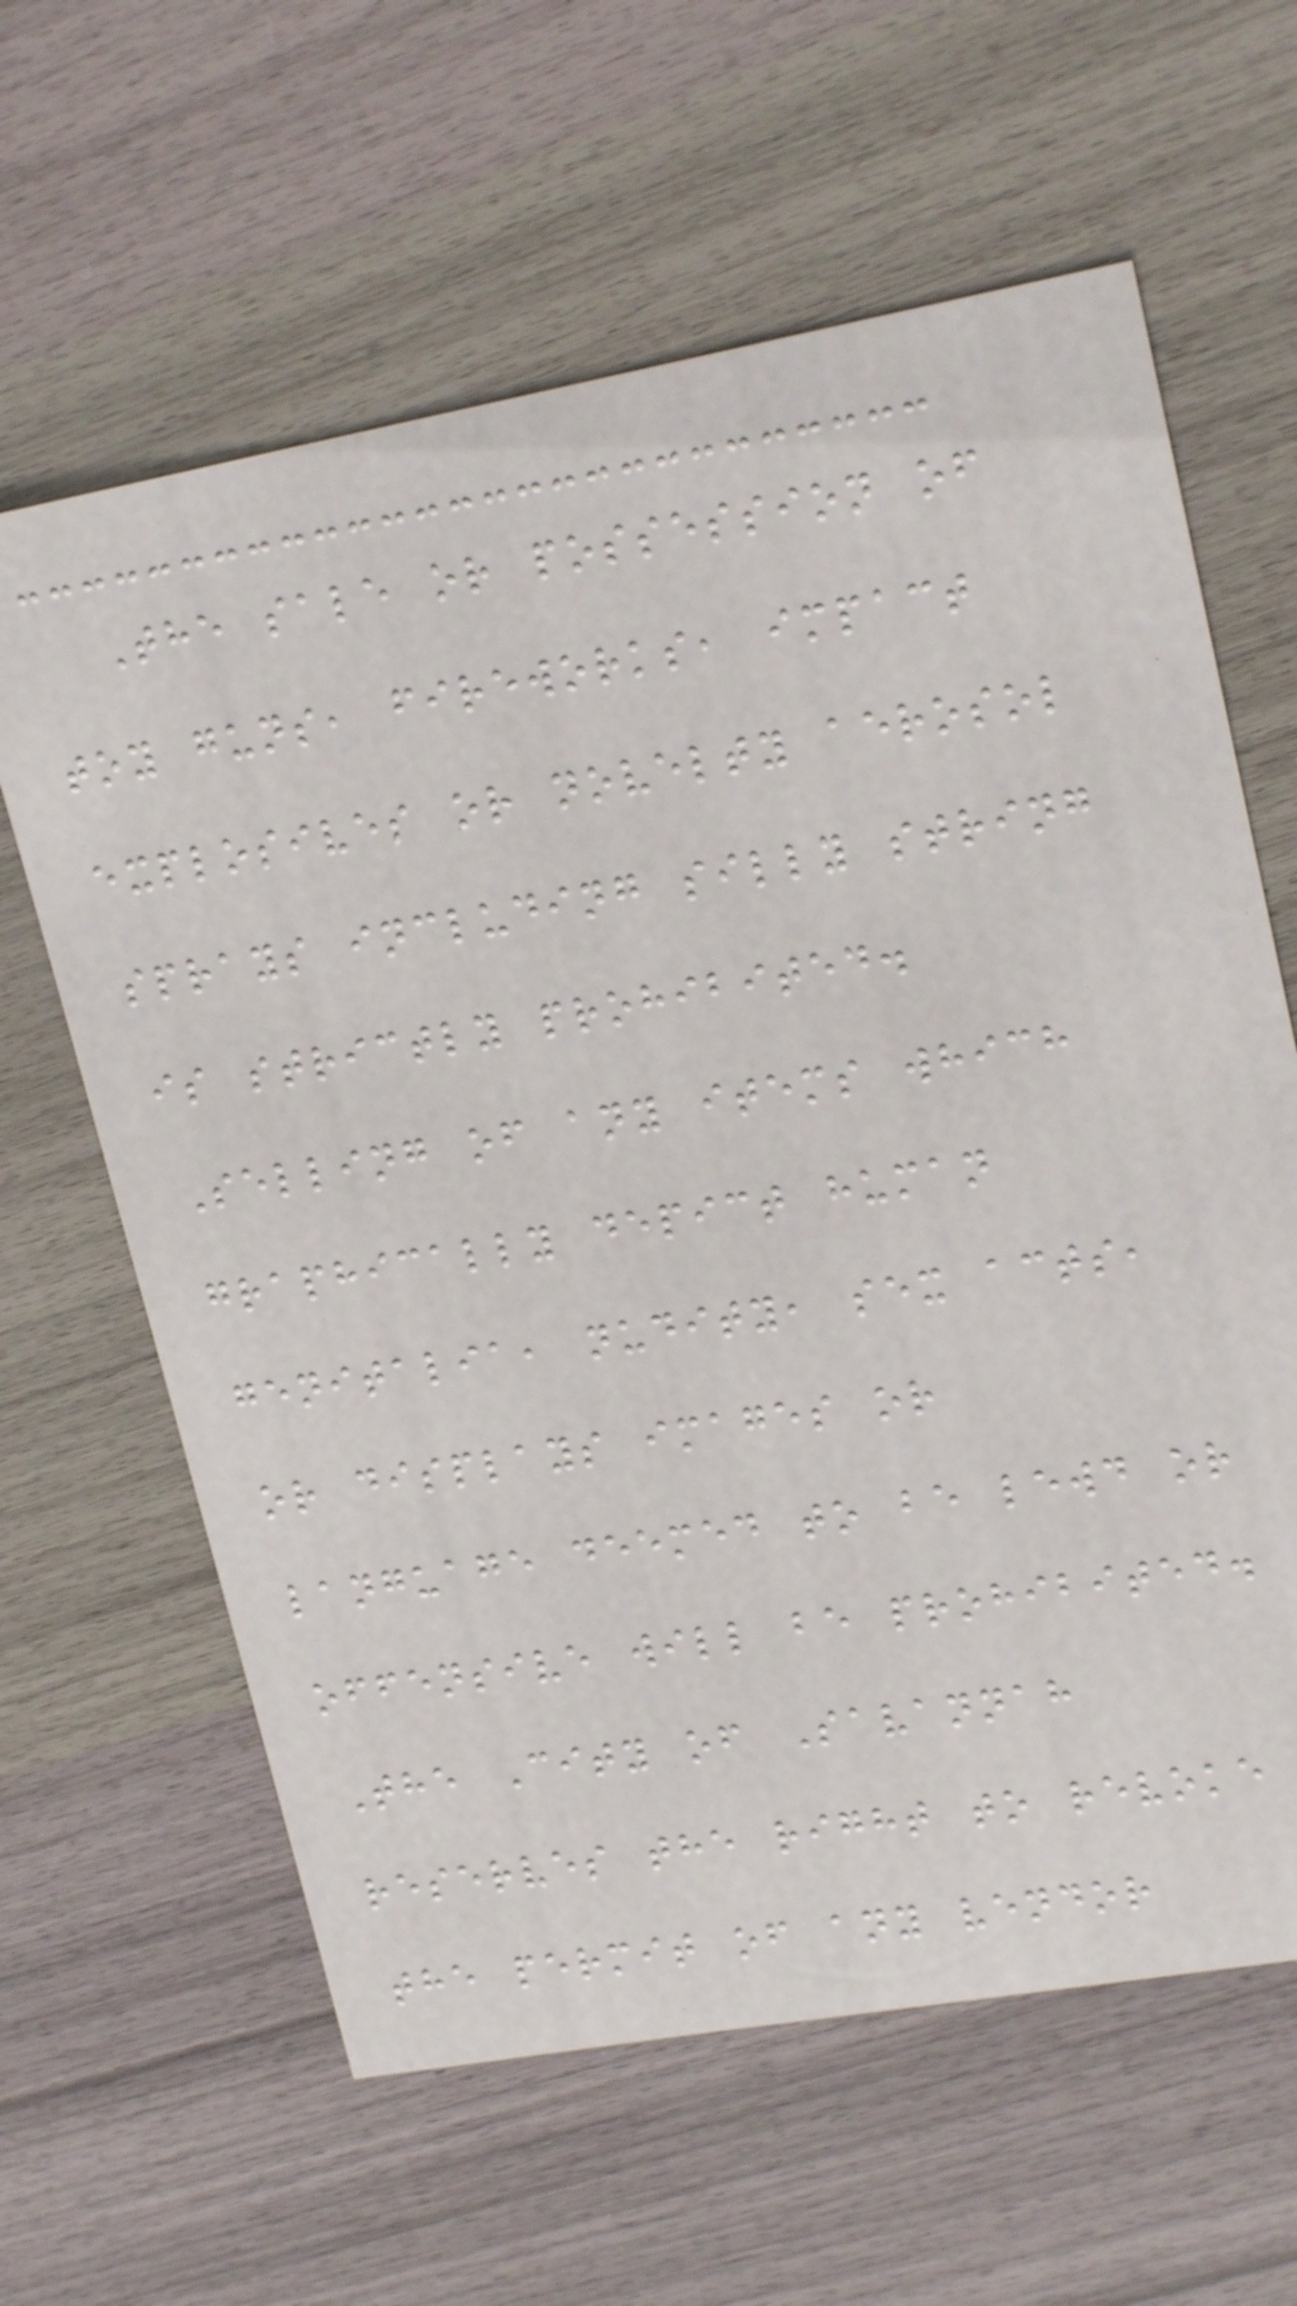The sale or possession of
toy guns, fireworks, impact
explosives or novelty aerosol
sprays including silly string
is strictly prohibited.
Selling of any items which
graphically depict human
genitalia, nudity, sex acts,
or displays images or
language deemed to be lewd or
offensive will be prohibited.
The City of Savannah
reserves the right to revoke
the permit of any vendor
